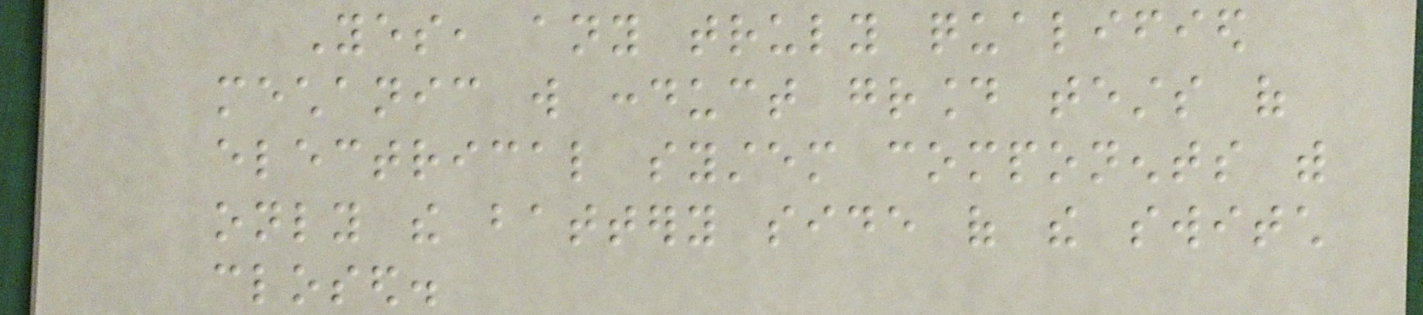Yes, any truly qualified
mechanic will conduct ground tests of
electrical system components with
only the battery side of the switch
closed.
